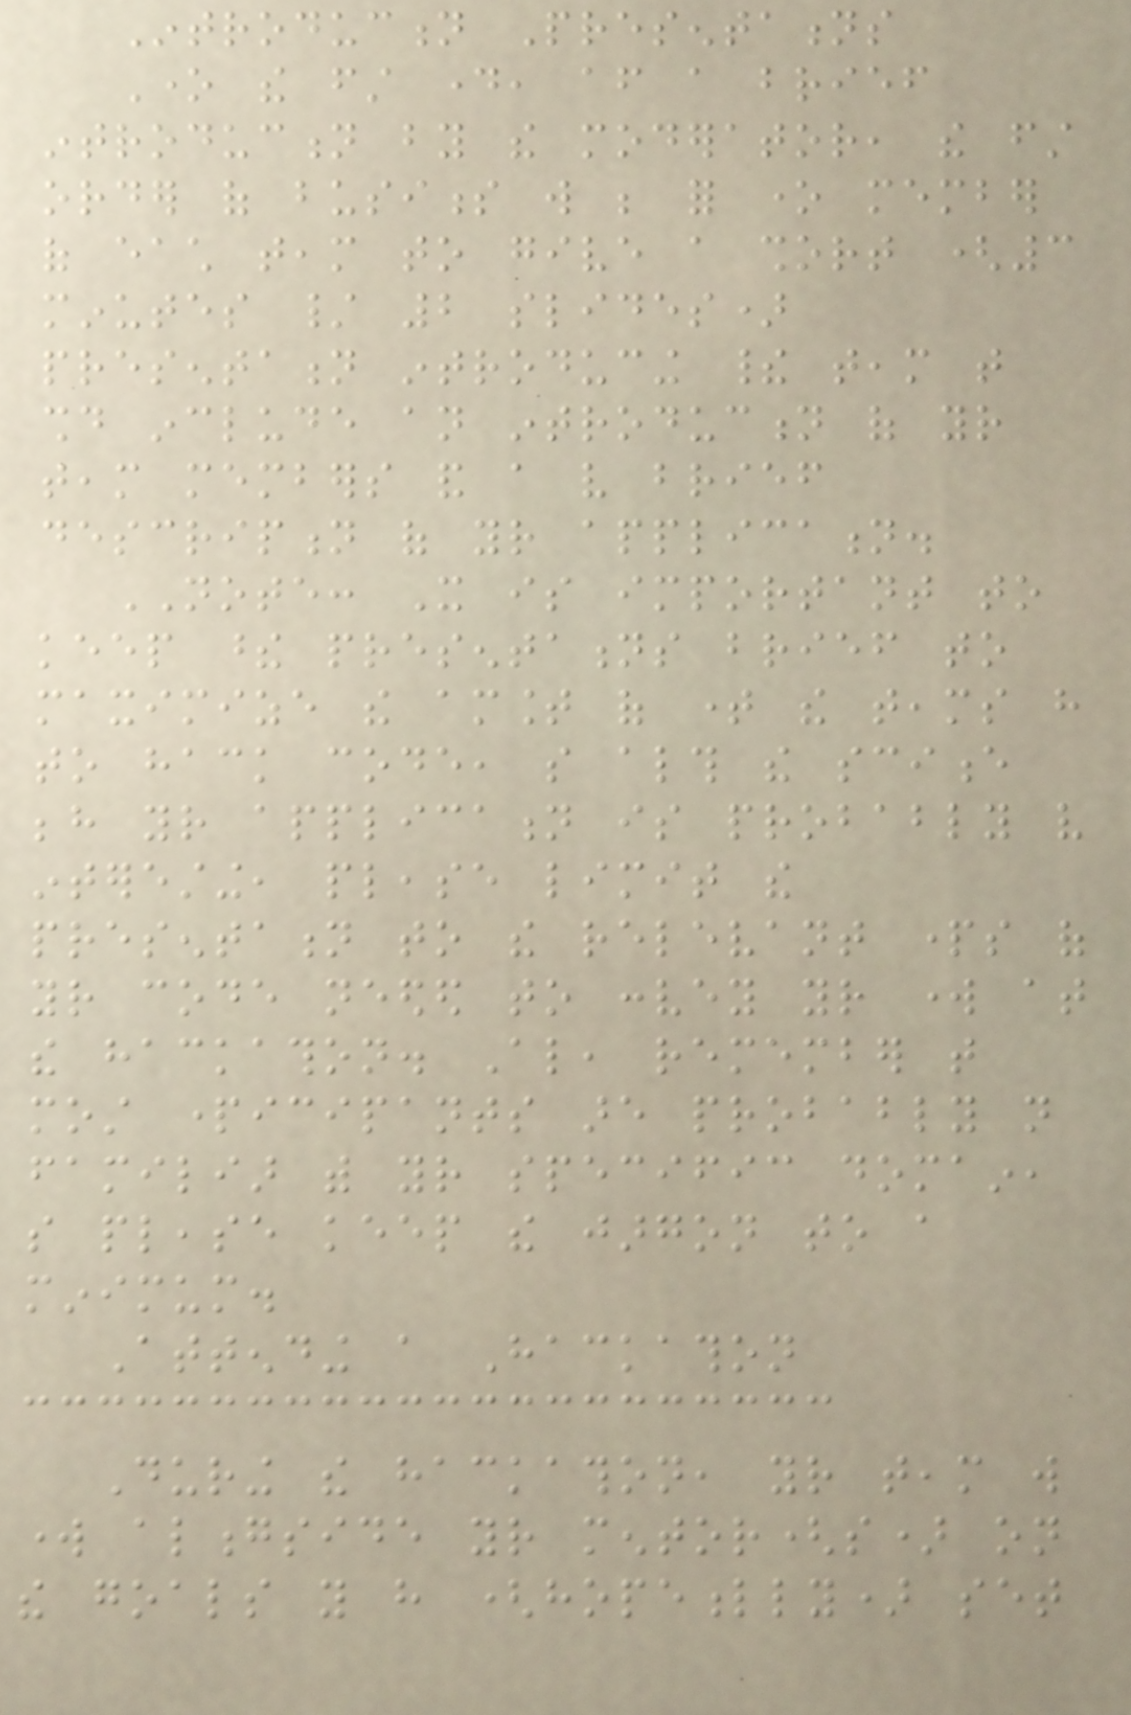Introduction Presentations
One the first day, after a brief
introduction by the moderator, the first
order of business will be for one member
of each team to give a short (3
minutes / 2 slides)
presentation introducing their team that
should include an introduction of your
team members and a very brief
description of your application.
NOTE: It is important to
keep these presentations brief to
maximize the amount of time the teams have
to hack code, so although the science
behind your application is probably very
interesting, please limit the
presentation to the relevant parts of
your code needed to convey your work at
the hackathon. Also, remember that
most participants are probably not
familiar with your specific domain,
so please keep the jargon to a
minimum.
Attending a Hackathon
During the hackathon, your team will
work alongside your mentor(s) on
the goals you have (hopefully) set
